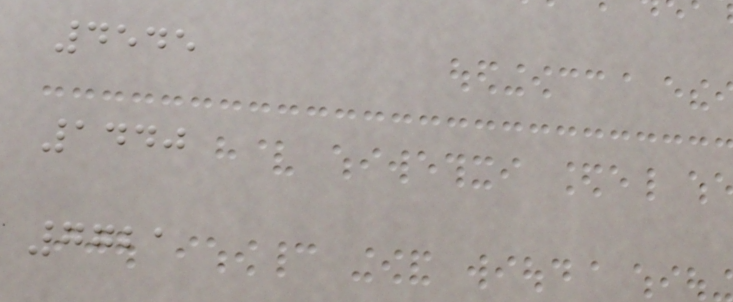4545
1440
7721
